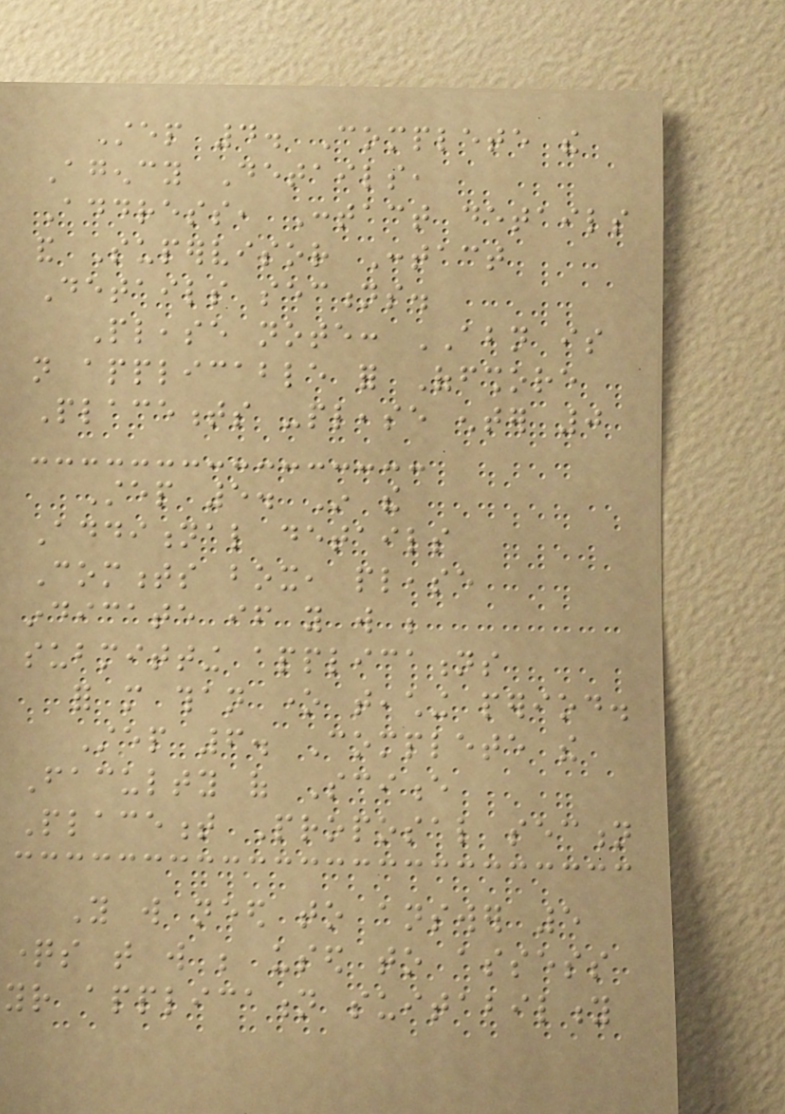Step 4. Complete the
Agency Details,
Address, Contact details
and Supervisor Contact
Details sections.
Please note: ABN is
not applicable for Offshore
Placements -please enter 0
Step 5. In the
Additional details
Comments box, please
indicate if you will be
submitting applications
for more than one teaching period.
Step 6. Complete the
Faculty of Science
Placement Proposal section
You will need to answer 5
questions that will be used to assess
your application suitability
